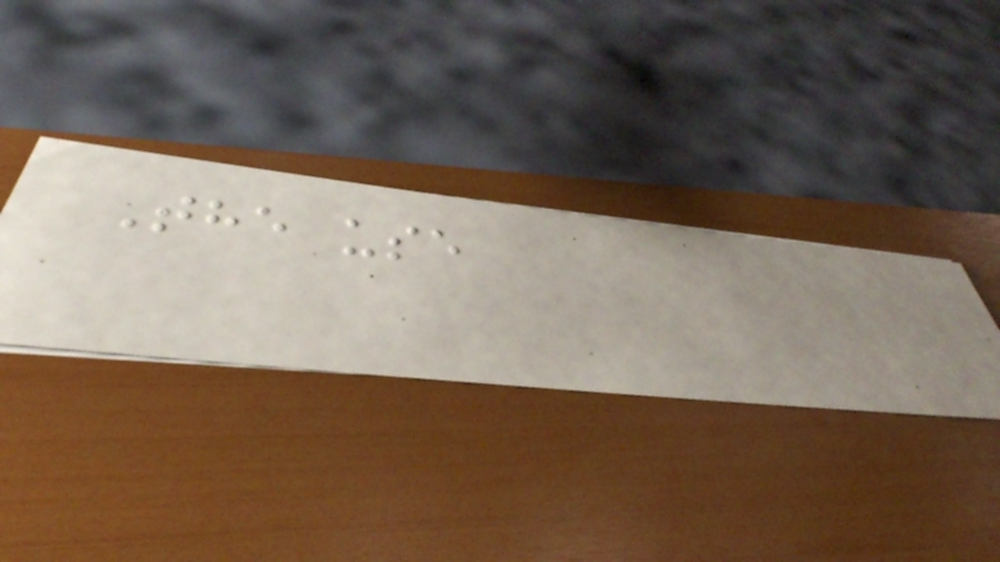The use
